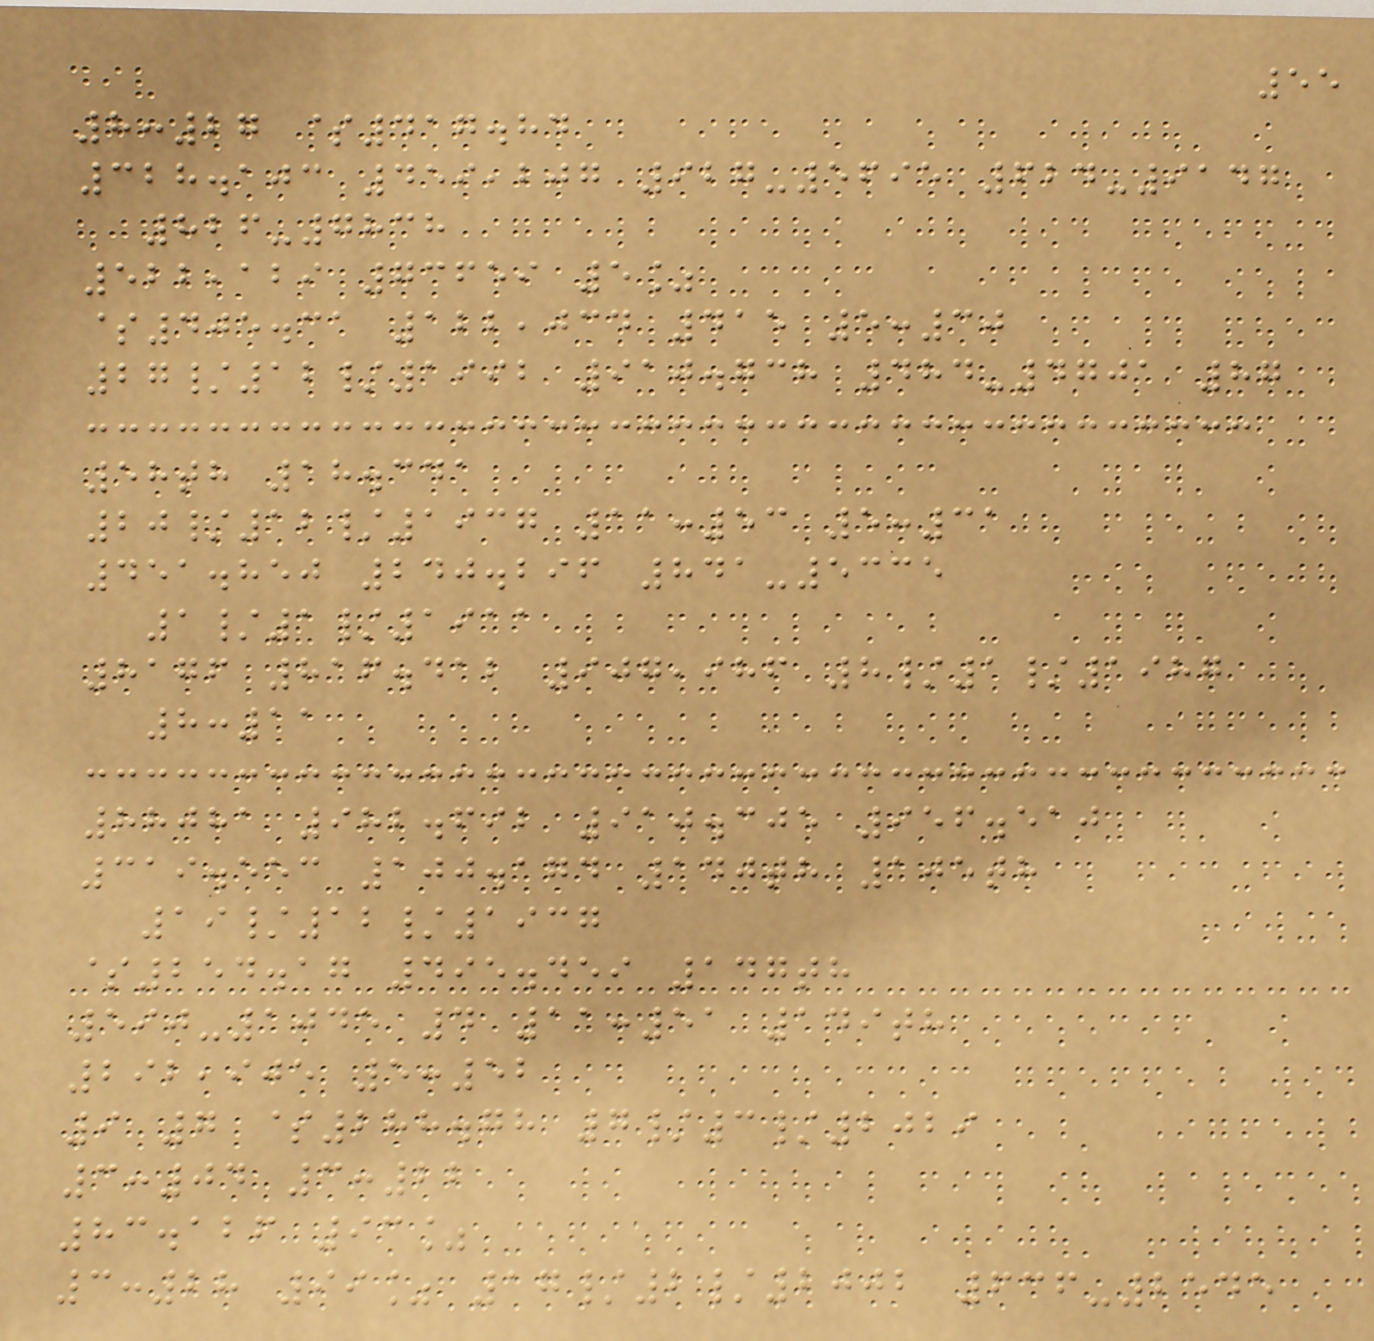55
8:27 $417.84
328.103 459,207 927-5695 624-9147
826-7838
522,129 73659 5%
$405.31 122,034 415 5:30
27/12/1992 910.738 484-4701 87
58th 18.341
20/12/1937 11:53 5:31
451.850 240.296 841-5335
1/1/1911
8176 816.412 907,986 8/1/1987
8:11
88081 982.692 910.305 956.510
319.553 100.174 140th 105th
19/12/1937
$254.17 495.459 147th
590-1045 4 11:51 149th
292,905 5:52
9 7 $288.78 7/3/2029
3:04 3:22
83.126 93%
3:28 99% 17/2/2002 636-2545
